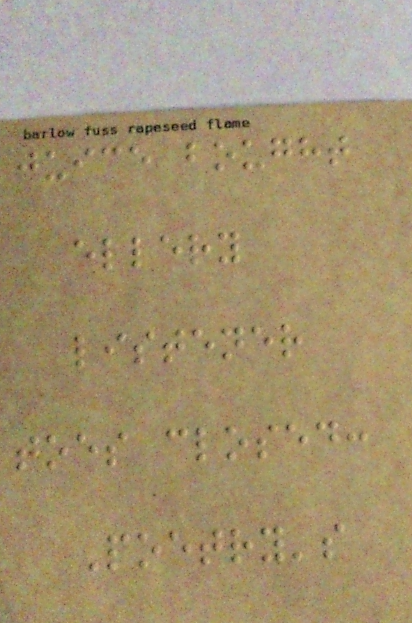juice bought
ellery
listener
toes closed:
Poetry's
